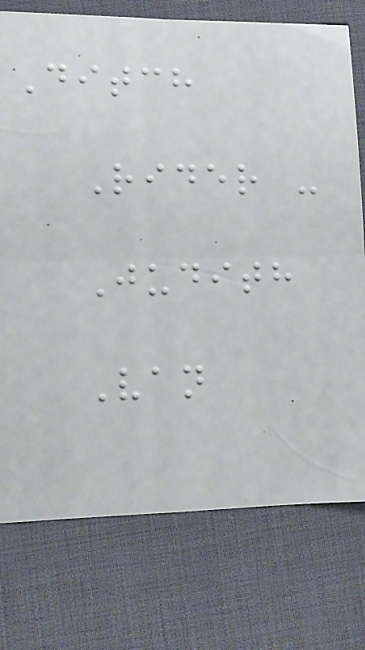Ditch
Rider -
Judith
Van
